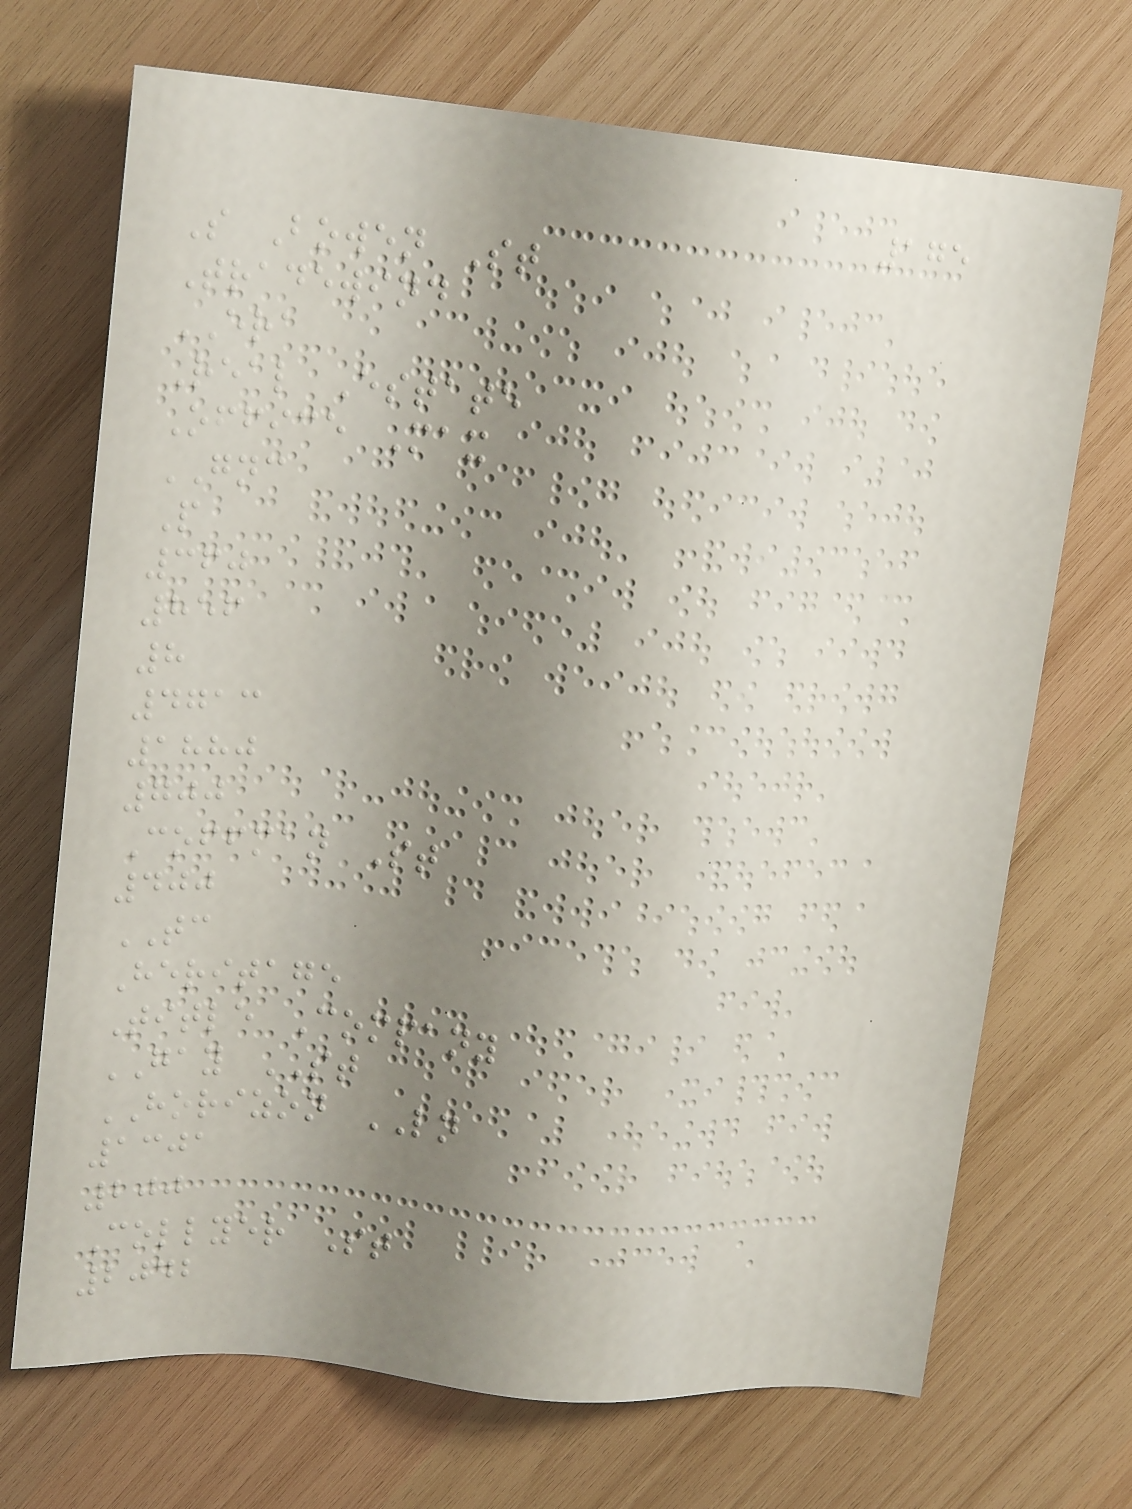175
S Bowen St
Tradewind
ERA
Real Estate
Office Max
GNC
P
360
856
8
4713
1880
700
Coffman St
400
TC
Heritage
Title Company
GAY ST
HORIZON LN
1301
200
Collyer St
2042
